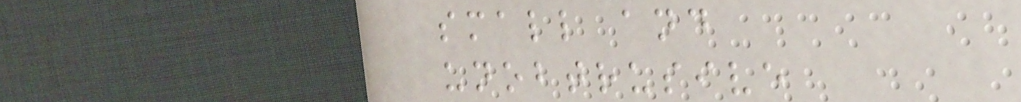small and
unobtrusive
